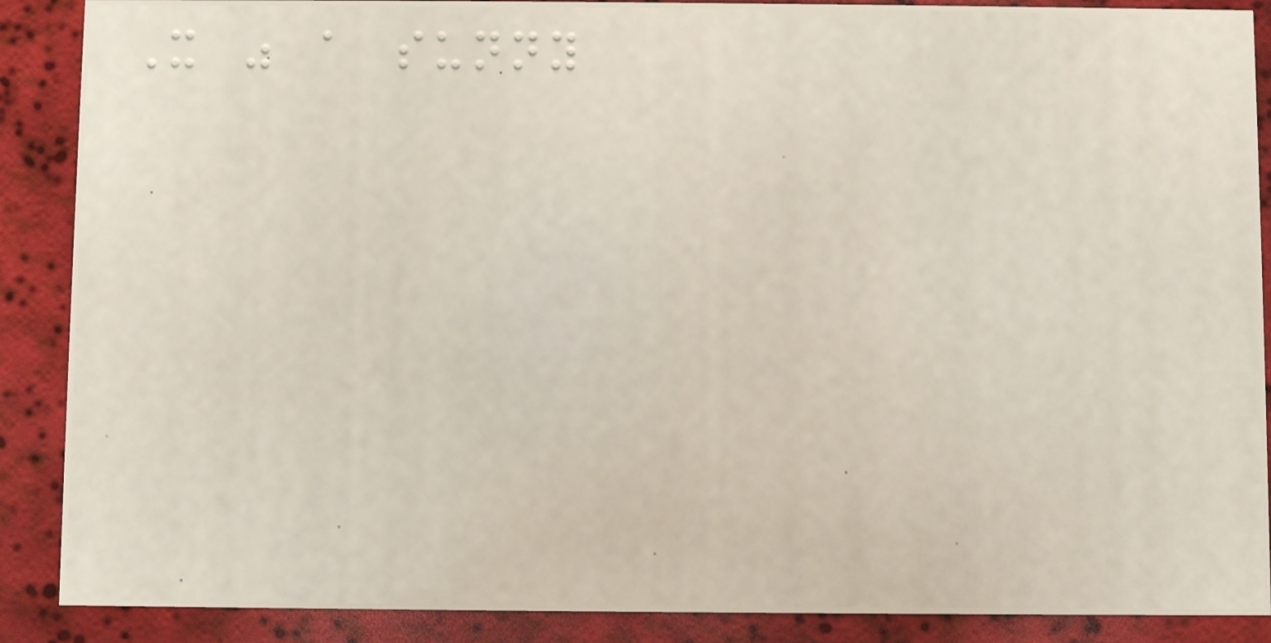It was a sunny
